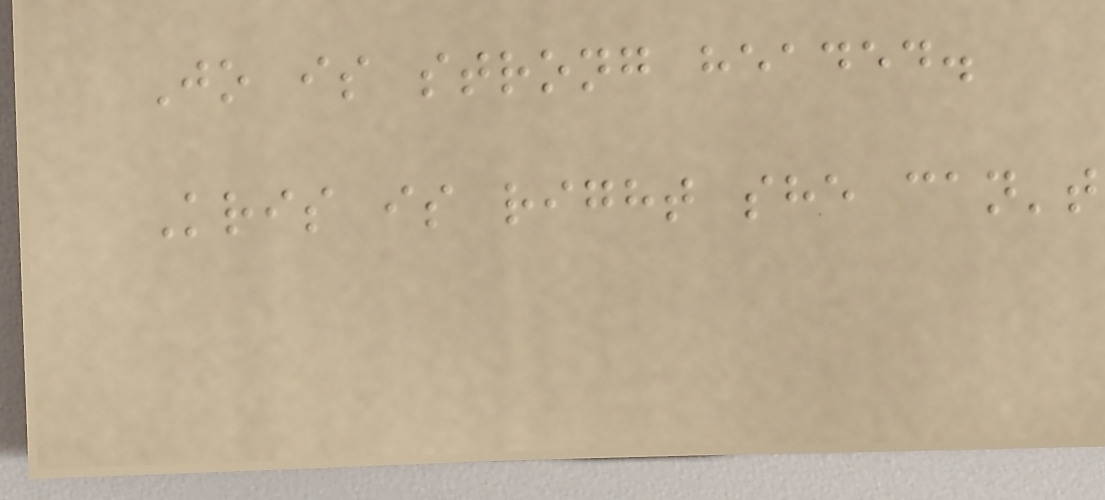Jo is strong headed.
Kris is right she can't
